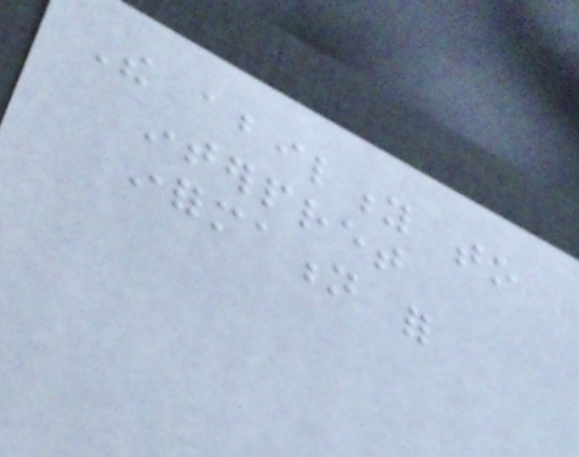The ability to
interpret
information for
